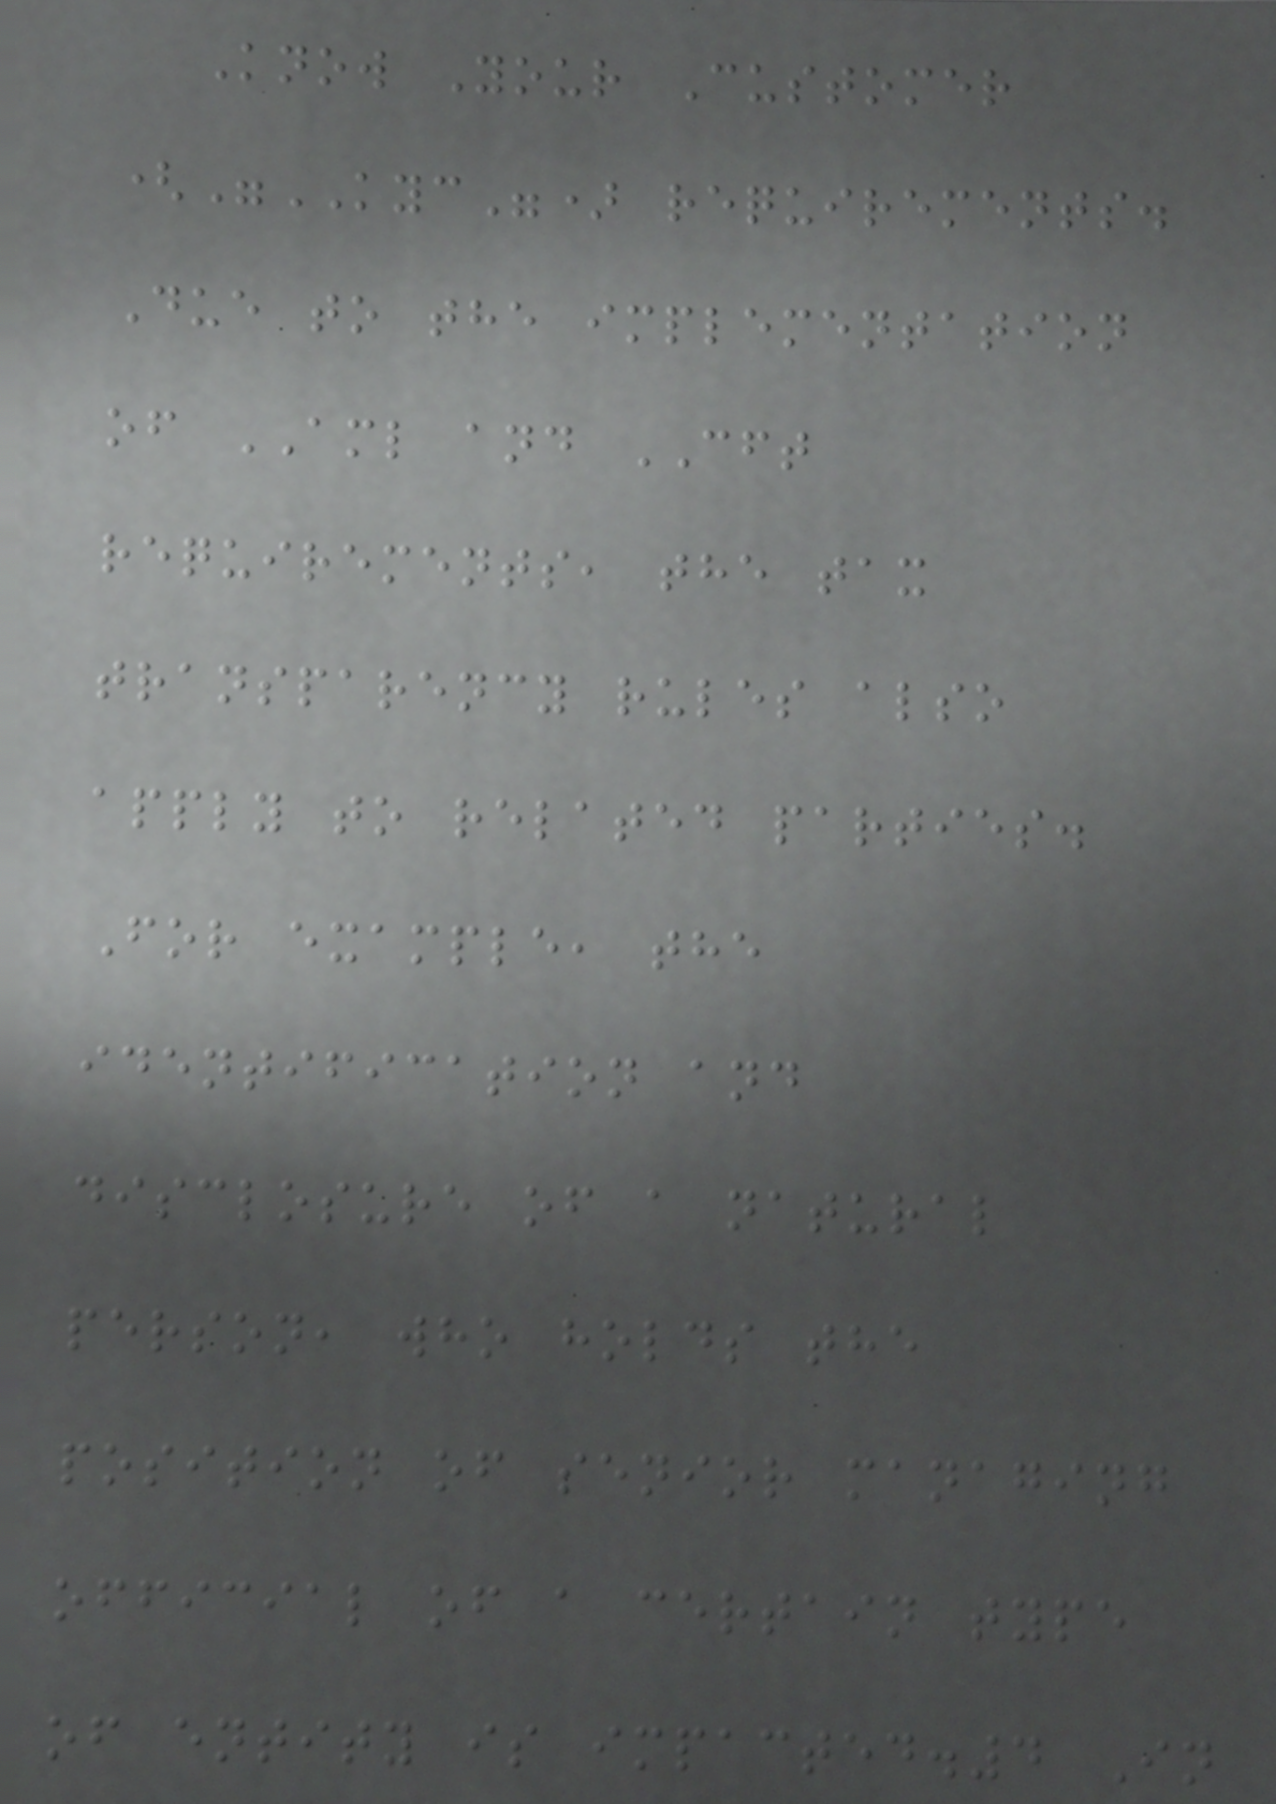Know Your Customer
("KYC") requirements.
Due to the implementation
of AML and CFT
requirements, the tax
transparency rules also
apply to related parties.
For example, the
identification and
disclosure of a natural
person, who holds the
position of senior managing
official of a certain type
of entity is impacted.4 In
